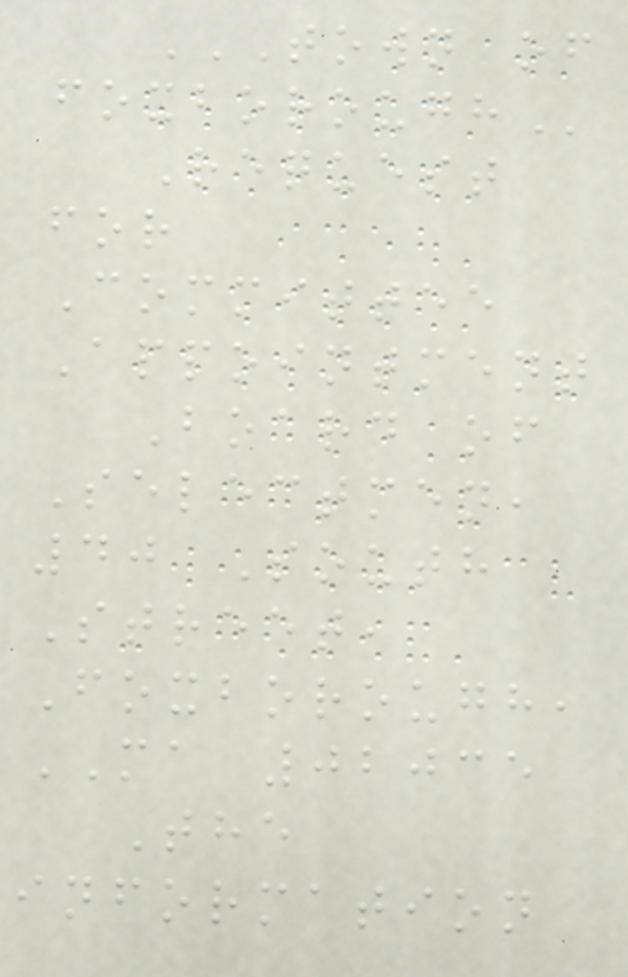TOWN OF
FOXBOROUGH
Request
for
Committee
Appointment
Board of
Selectmen,
40 South
Street,
Foxborough,
MA 02035
The
information
